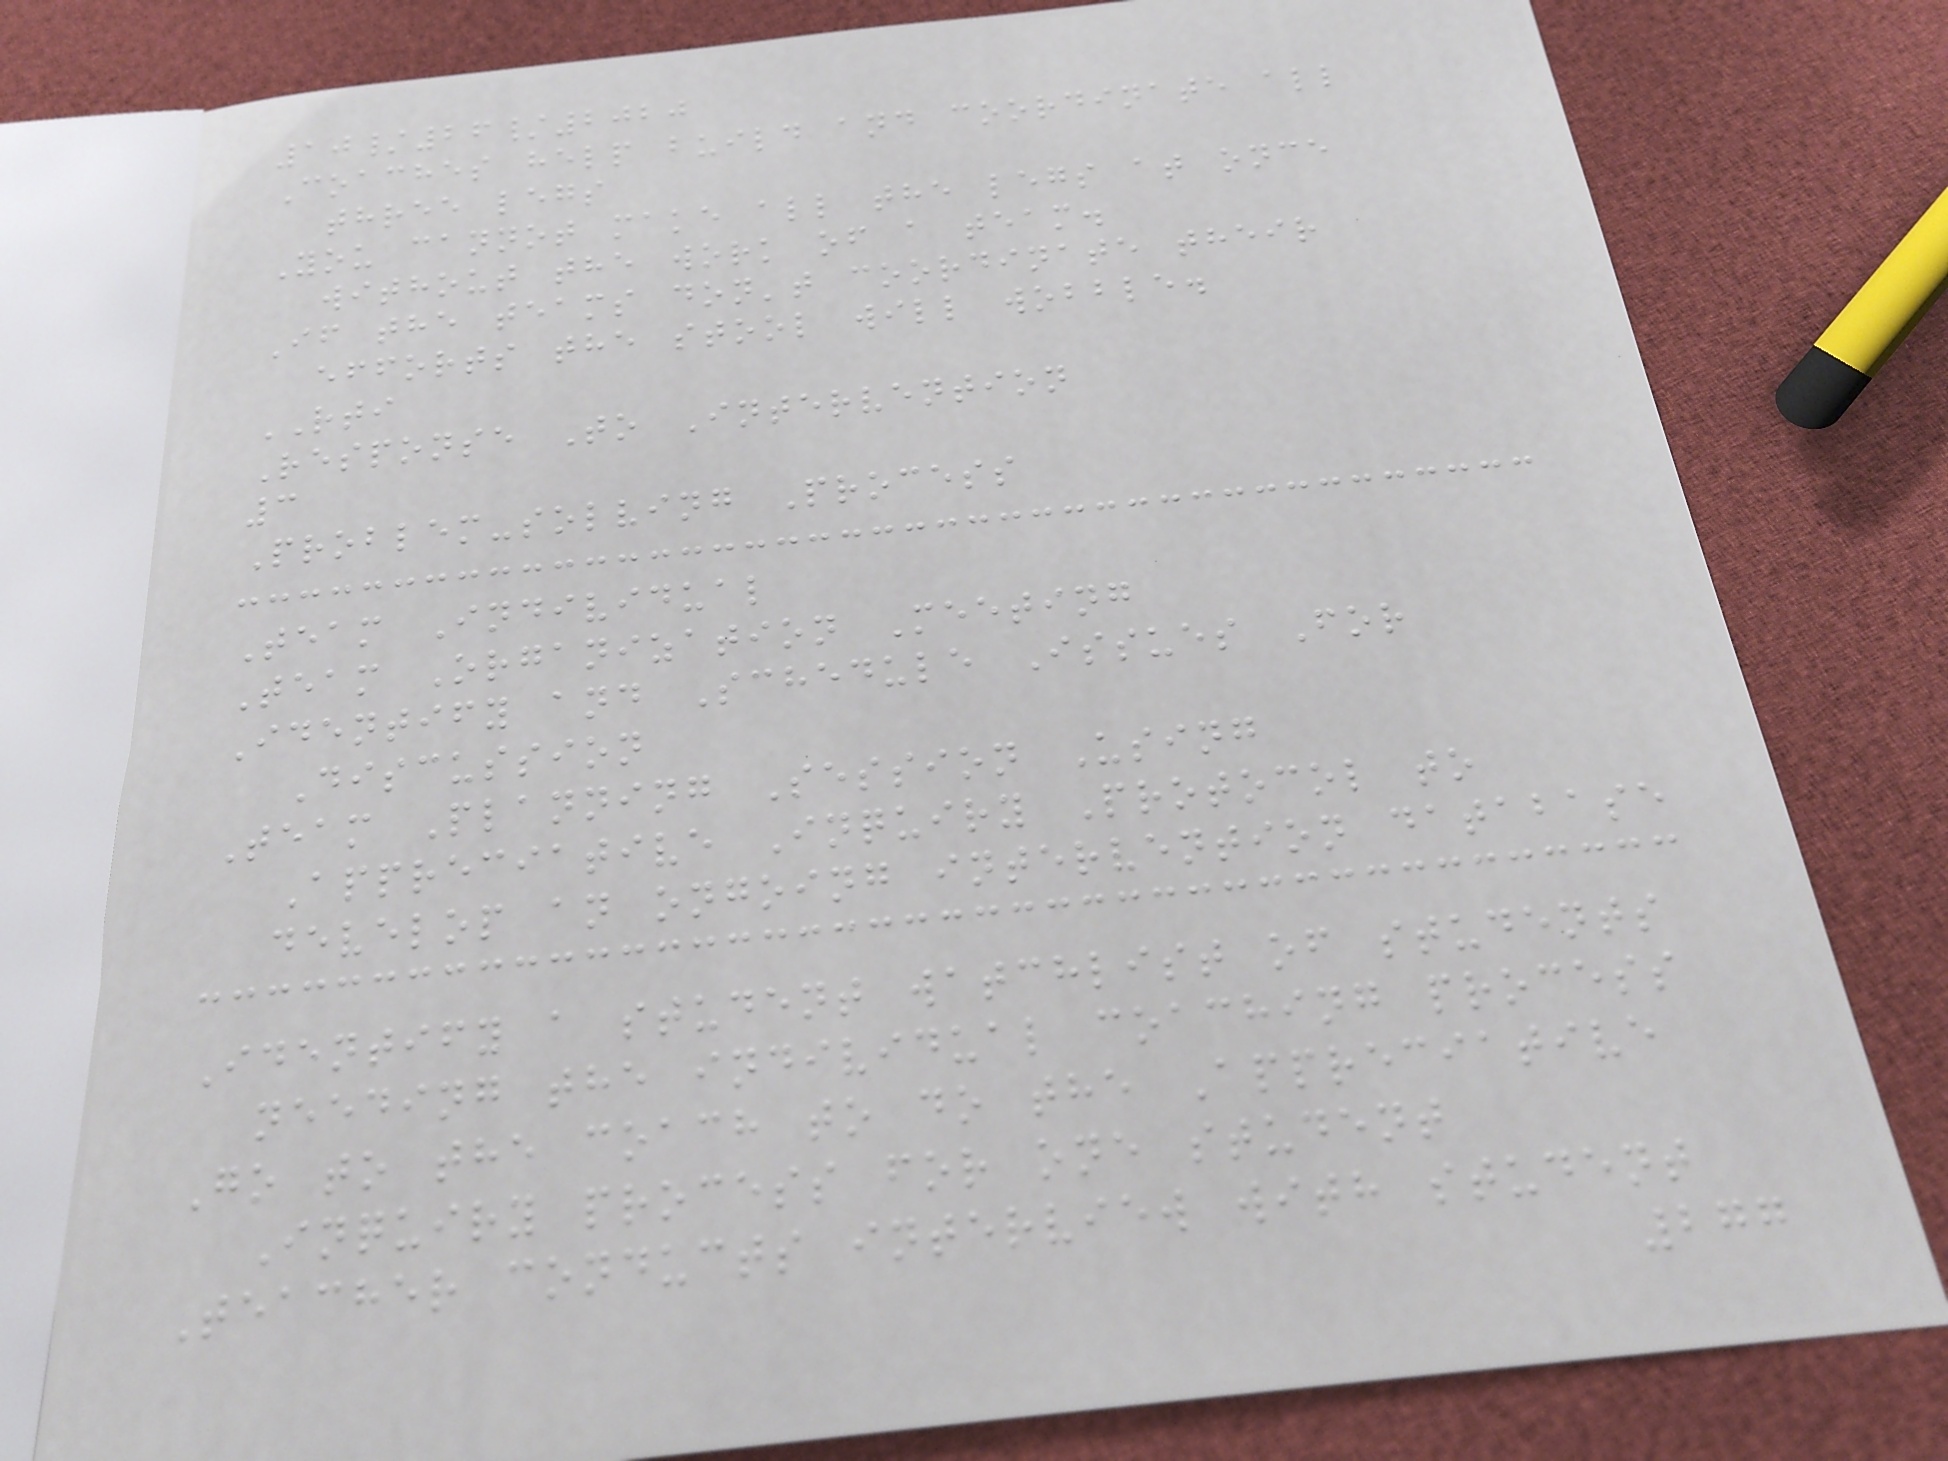10/26/2020
Coaches help build and coordinate all
three legs
You cannot make all the legs at once
without the work of a team.
If the teams don't coordinate their
efforts the stool will wobble.
RTI
Response To Intervention
3
Problem-solving Process
Team Individual
Team Organization Meeting
Identify and Schedule Issues For
Discussion
Team Planning Session Using
Appreciative Inquiry Protocol to
develop an ongoing intervention database
Identify a student watchlist of students
needing the individual coaching process
Go to the coach to do the Appreciative
Inquiry process for one student
Teacher conducts interview with student
277
